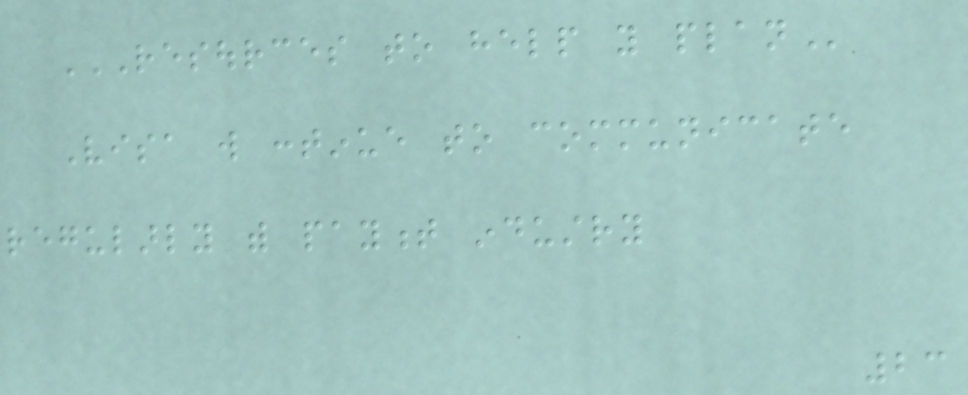RESOURCES TO HELP YOU PLAN
Visa will continue to communicate
regularly with payment industry
23
